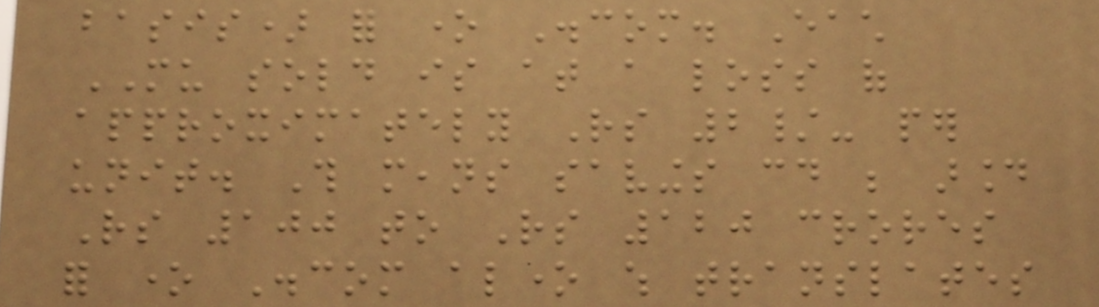basis) for one Discom. Each
MU sold is at a loss of
approximately Rs 2/- per
unit. This means savings could be around
Rs 100 to Rs 120 crores
for one Discom alone which translates
